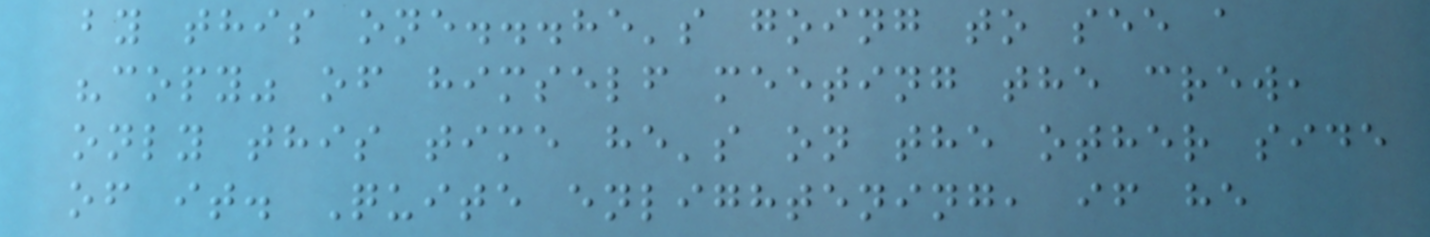by this one...he's going to see a
"copy" of himself meeting the crew,
only this time he's on the other side
of it. Quite enlightening, if he
